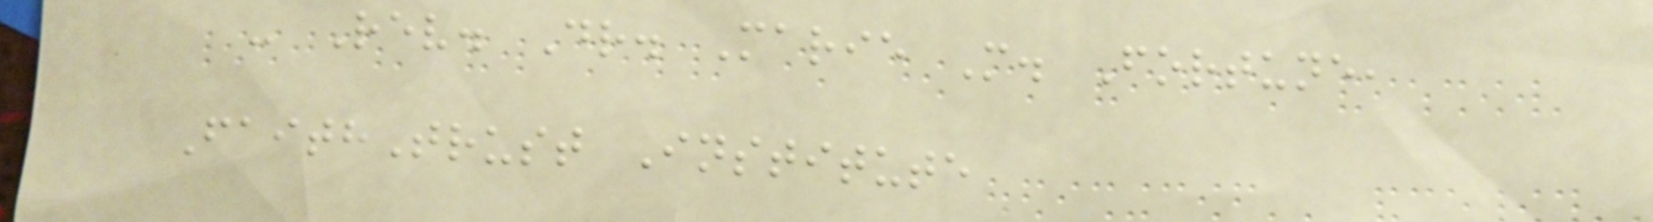- Rev. Dr. Marie M. Fortune,
FaithTrust Institute
